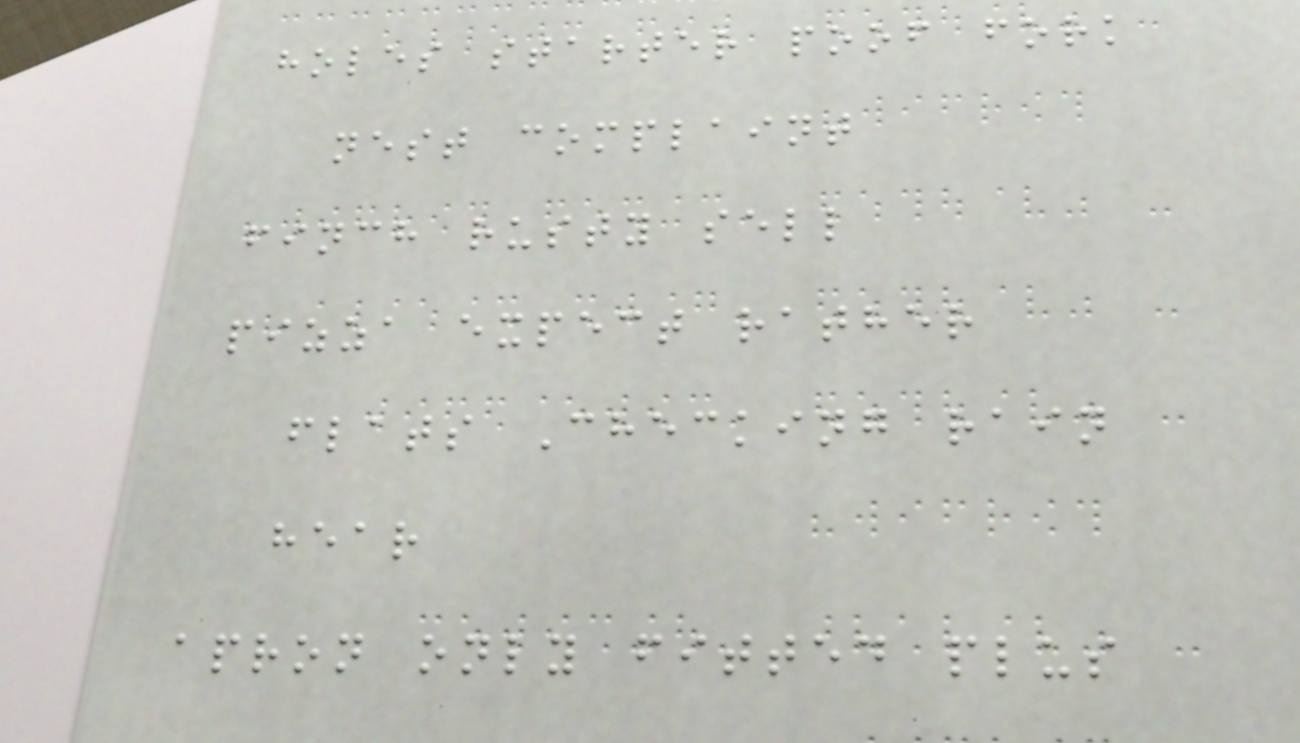holes starter poof fork
nest complaint
finch rusty sell
pizza expect rather
flats Checking rain
hear
apron only fitted plus
